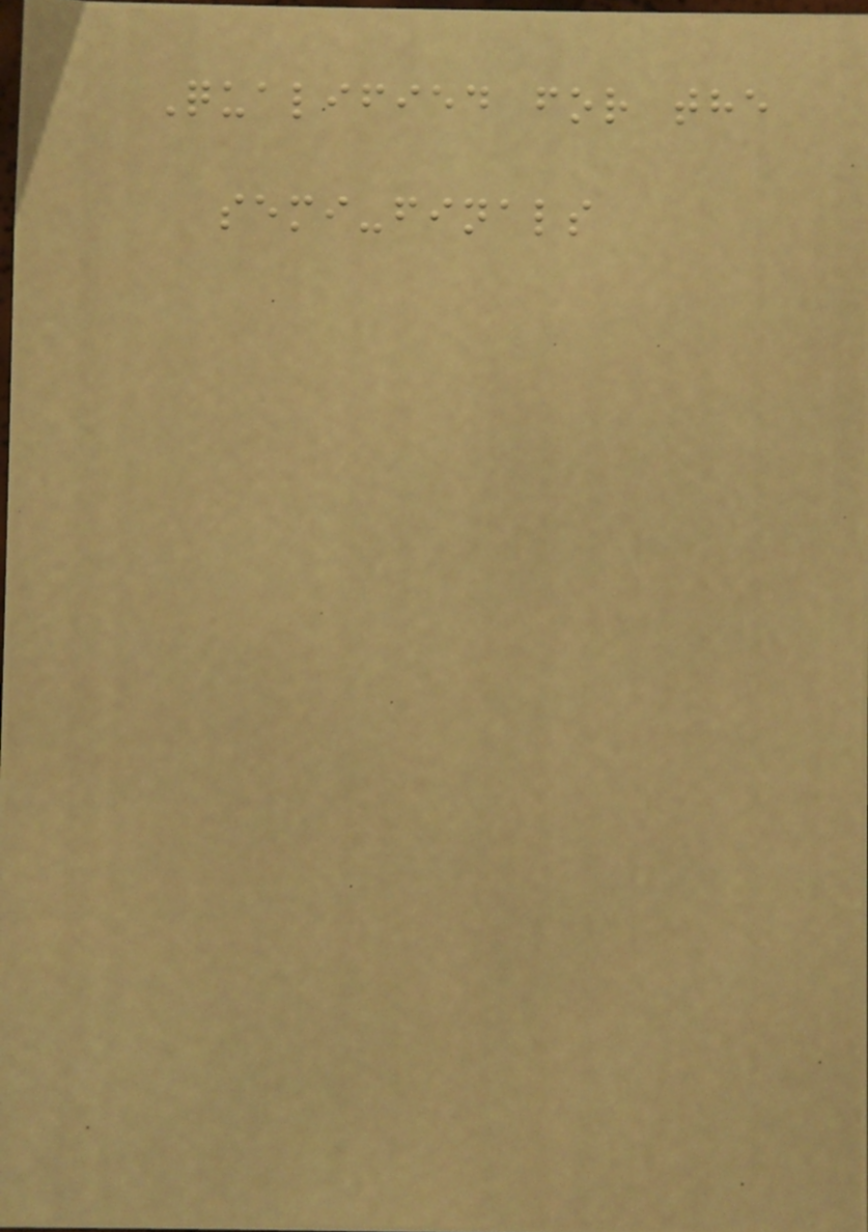Qualified for the
semi-finals
